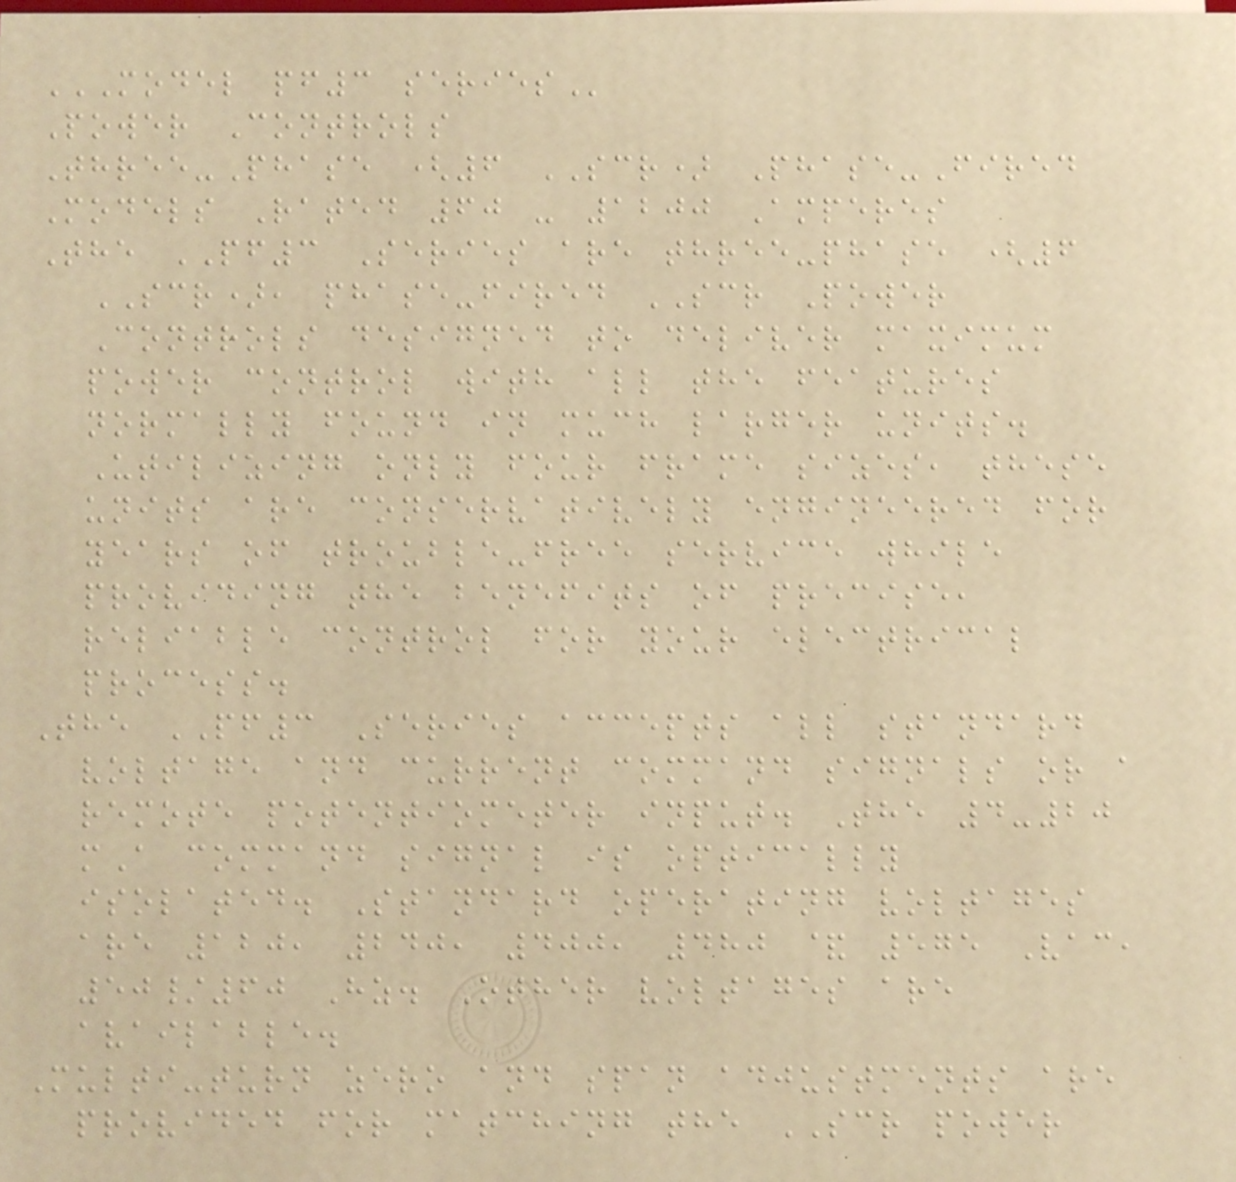MODEL PF3 SERIES
Power Controls
Three-Phase (6 SCR) Phase-Fired
Models Rated 60 - 1200 Amperes
The PF3 Series are three-phase (6
SCR), phase-fired SCR Power
Controls designed to deliver maximum
power control with all the features
normally found in much larger units.
Utilizing only four frame sizes, these
units are conservatively engineered for
years of trouble-free service while
providing the benefits of precise,
reliable control for your electrical
process.
The PF3 Series accepts all standard
voltage and current command signals or a
remote potentiometer input. The 4-20
mA command signal is optically
isolated. Standard operating voltages
are 120, 240, 400, 480 & 575 Vac,
50/60 Hz. Other voltages are
available.
Multi-turn zero and span adjustments are
provided for matching the SCR power
